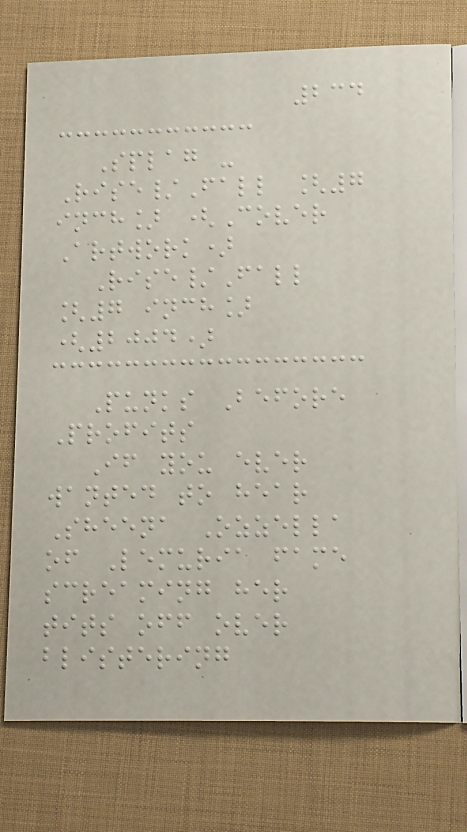234
Splag -
Rise/Fall [7
inch] (Cover
Artwork)
Rise/Fall
[7 inch]
(2004)
Punks Before
Profits
If you ever
wanted to hear
Sheena Ozzella
of Lemuria fame
screaming her
tits off over
blistering
